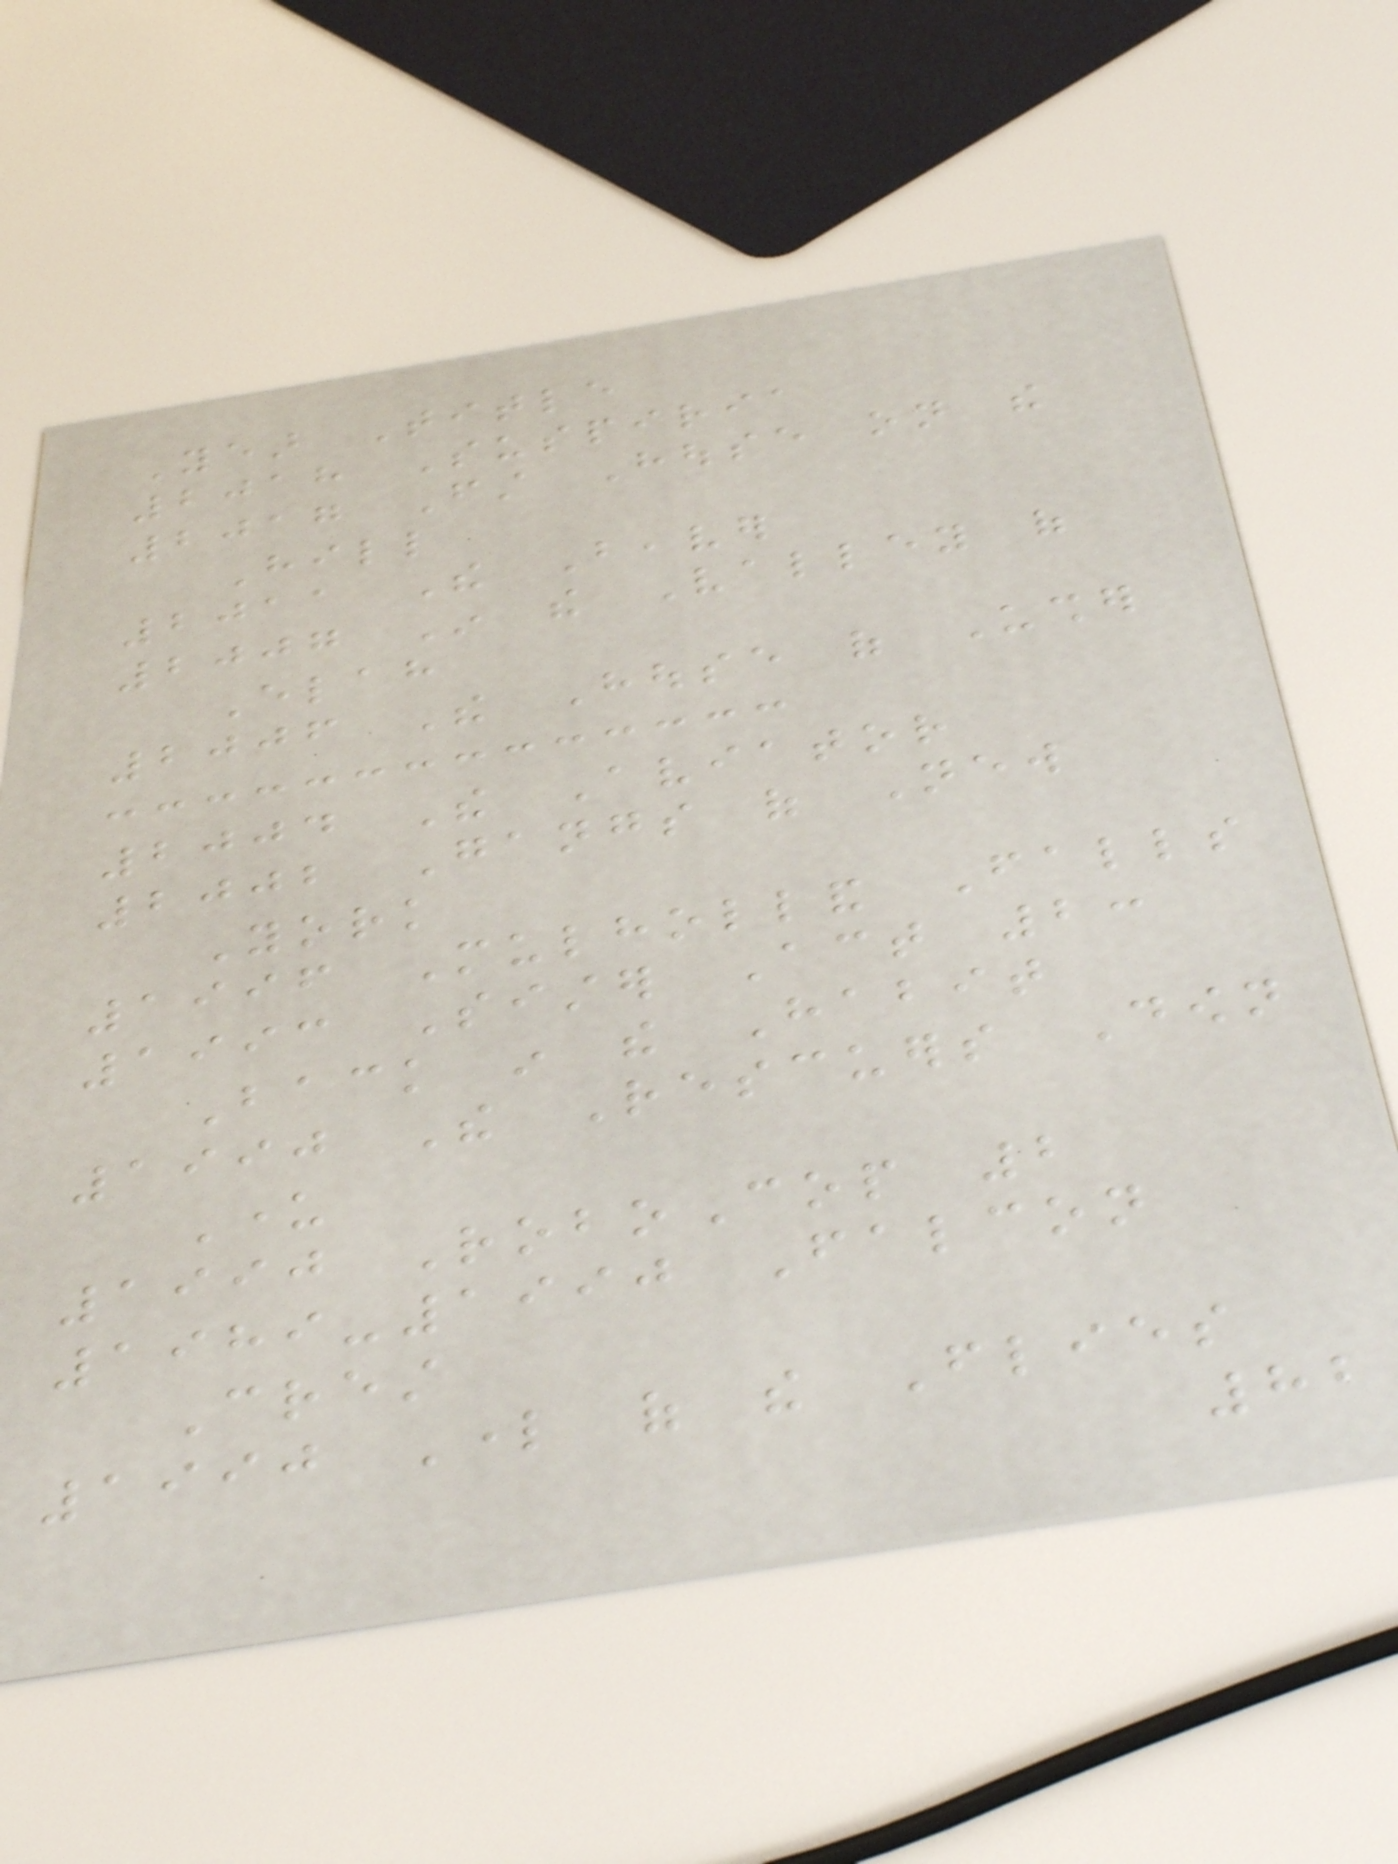Year Title
2018 Suspiria
2017 First House on the
Hill
2011 The Beaver
2007 In the Valley of
Elah
2006 The House of Usher
2004 The Aviator
2002 Gangs of New
York
1996 Mulholland Falls
1993 Sister Act 2:
Back in the Habit
1990 The Rescuers Down
Under
1990 RoboCop 2
1989-1990 Falcon
Crest
1990 Lord of the Flies
82
